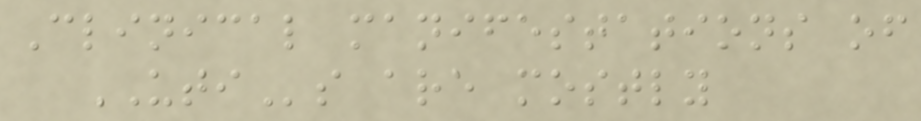Clinical manifestations of
UTIs are mostly
